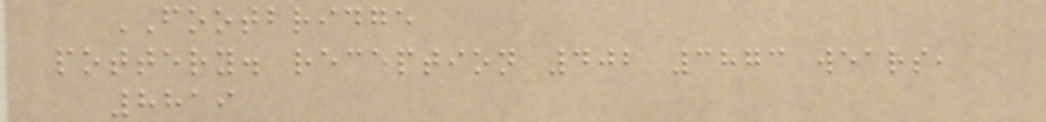FOOTBRIDGE
pottery. reception 402 3873 wears,
8819
